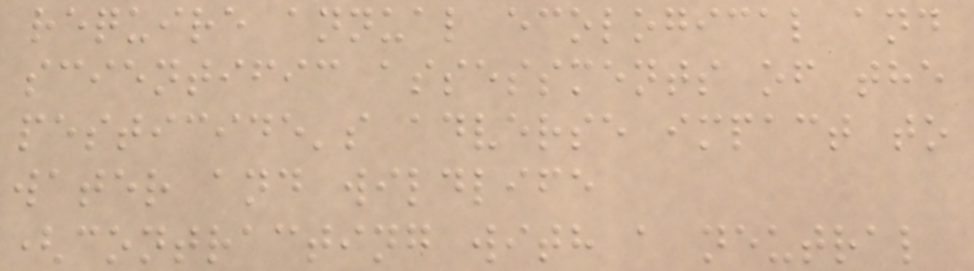require annual ecological and
scientific assessments of the
pesticide's adverse impact to
water and wildlife
(contracting with a neutral
